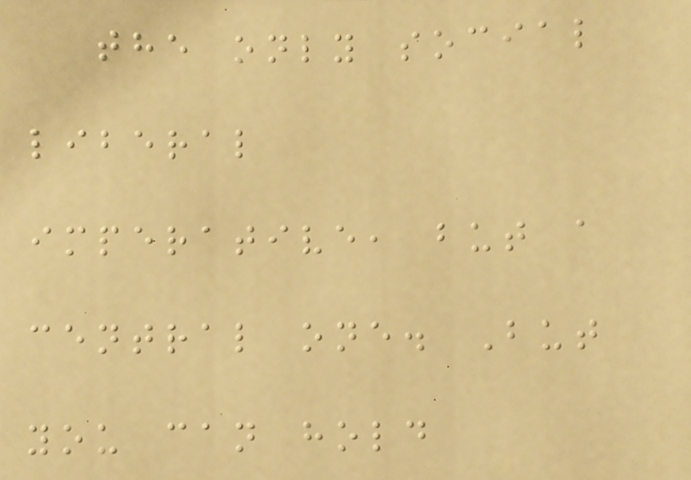the only social
liberal
imperative, but a
central one. But
you can hold
